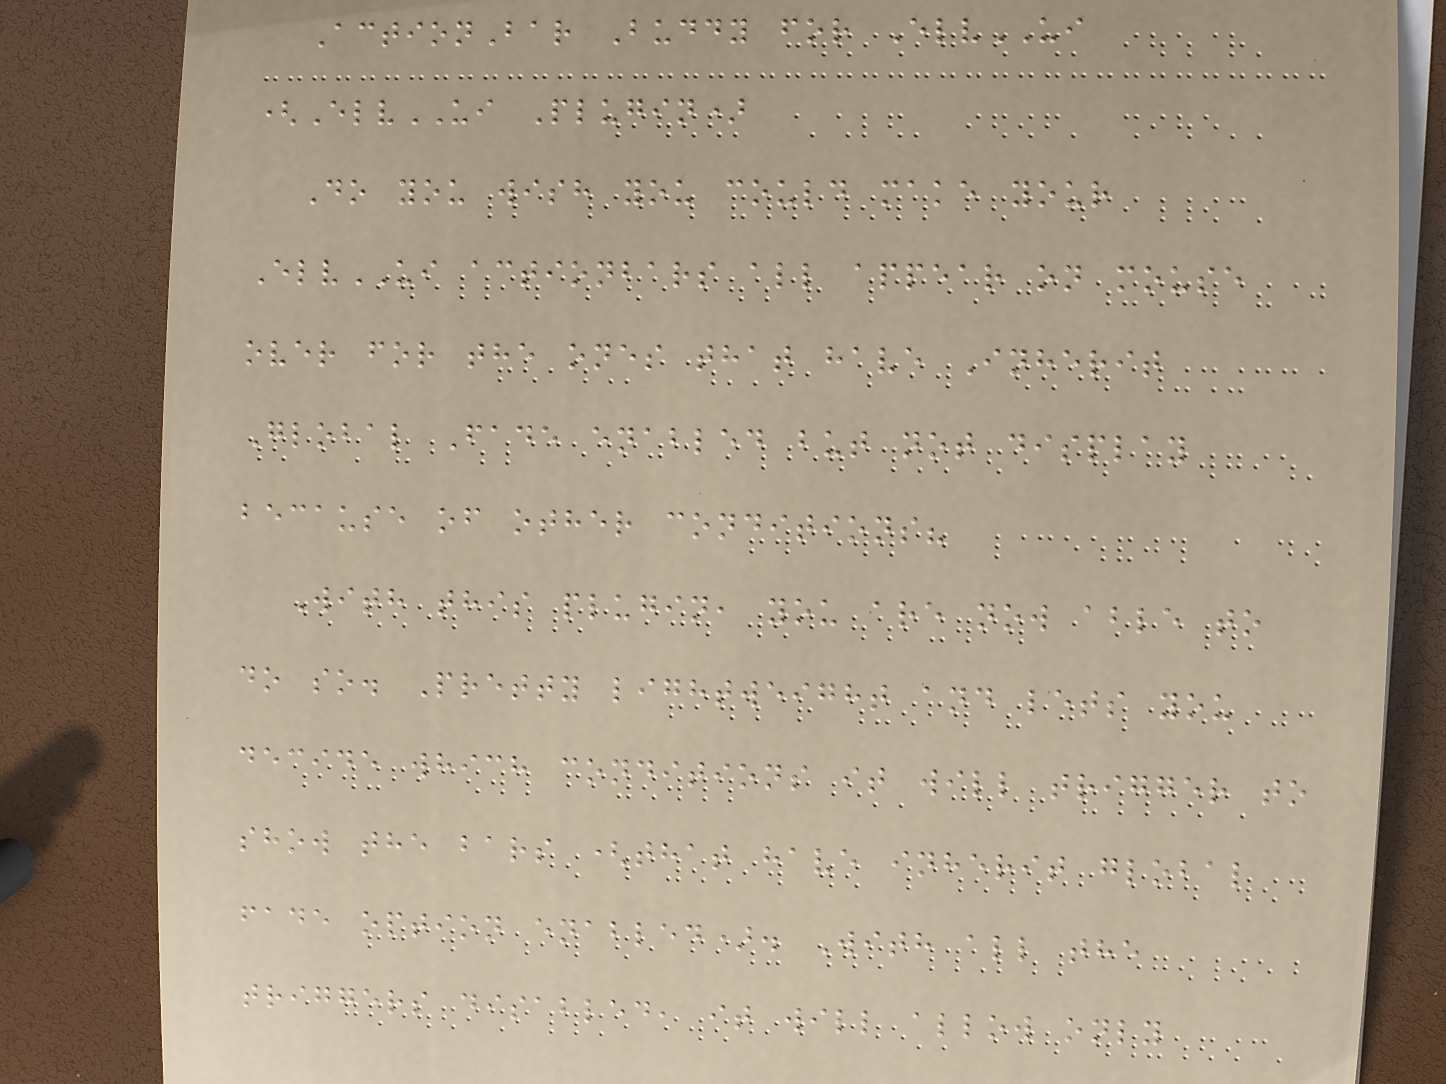ActionBar Buddy for ElvUI
(ElvUI Plugin)
Do you wish you could make your
ElvUI actionbars all appear on mouse
over for the ones that have Inherit
Global Fade enabled but not display
because of other conditions?
With this plugin, you are now able to
do so. Pretty lightweight and lets you
decide which conditions it will trigger to
show the bars (that have inherit global
fade option enabled). With all the
triggers disabled, it will allow only
